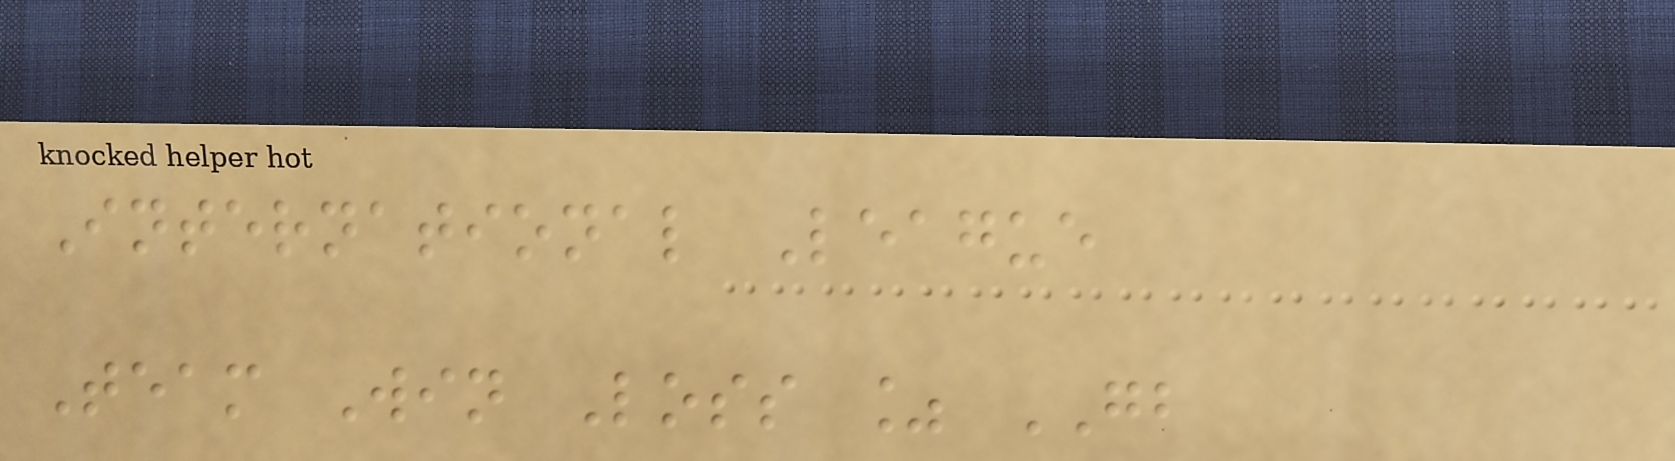International League
Team Win Loss % GB
